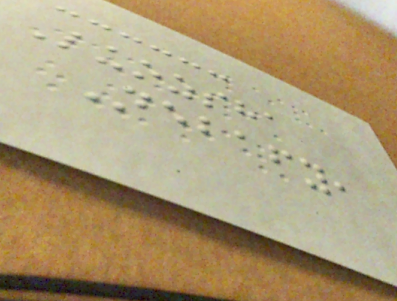Luozsha
Nebafy,
